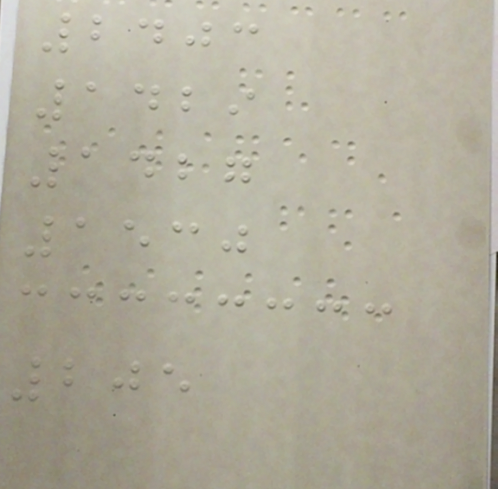2403
1429
1427
1530
205
